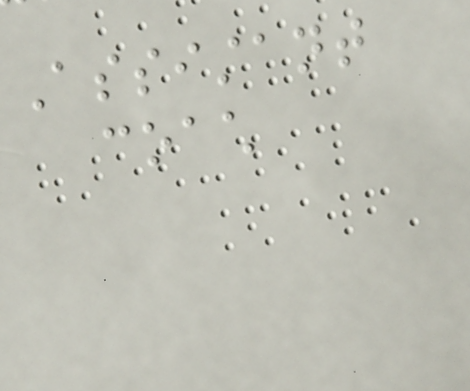Assistant
coach
